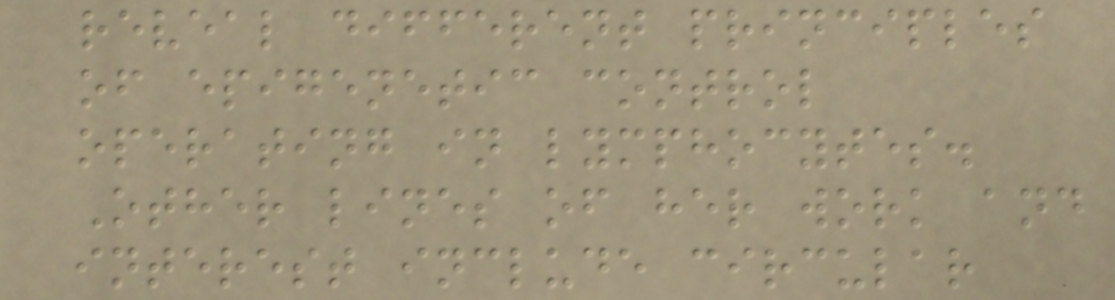reveal different principles
of epigenetic control
operating in lymphocytes.
Other lines of her work and
interest include circular
